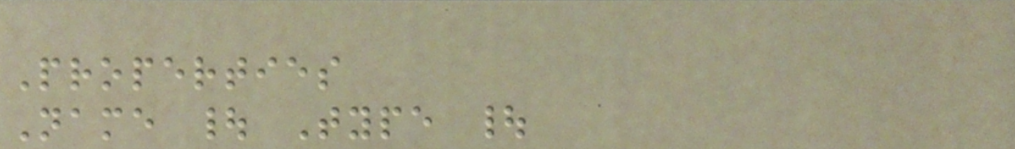Properties
Name | Type |
